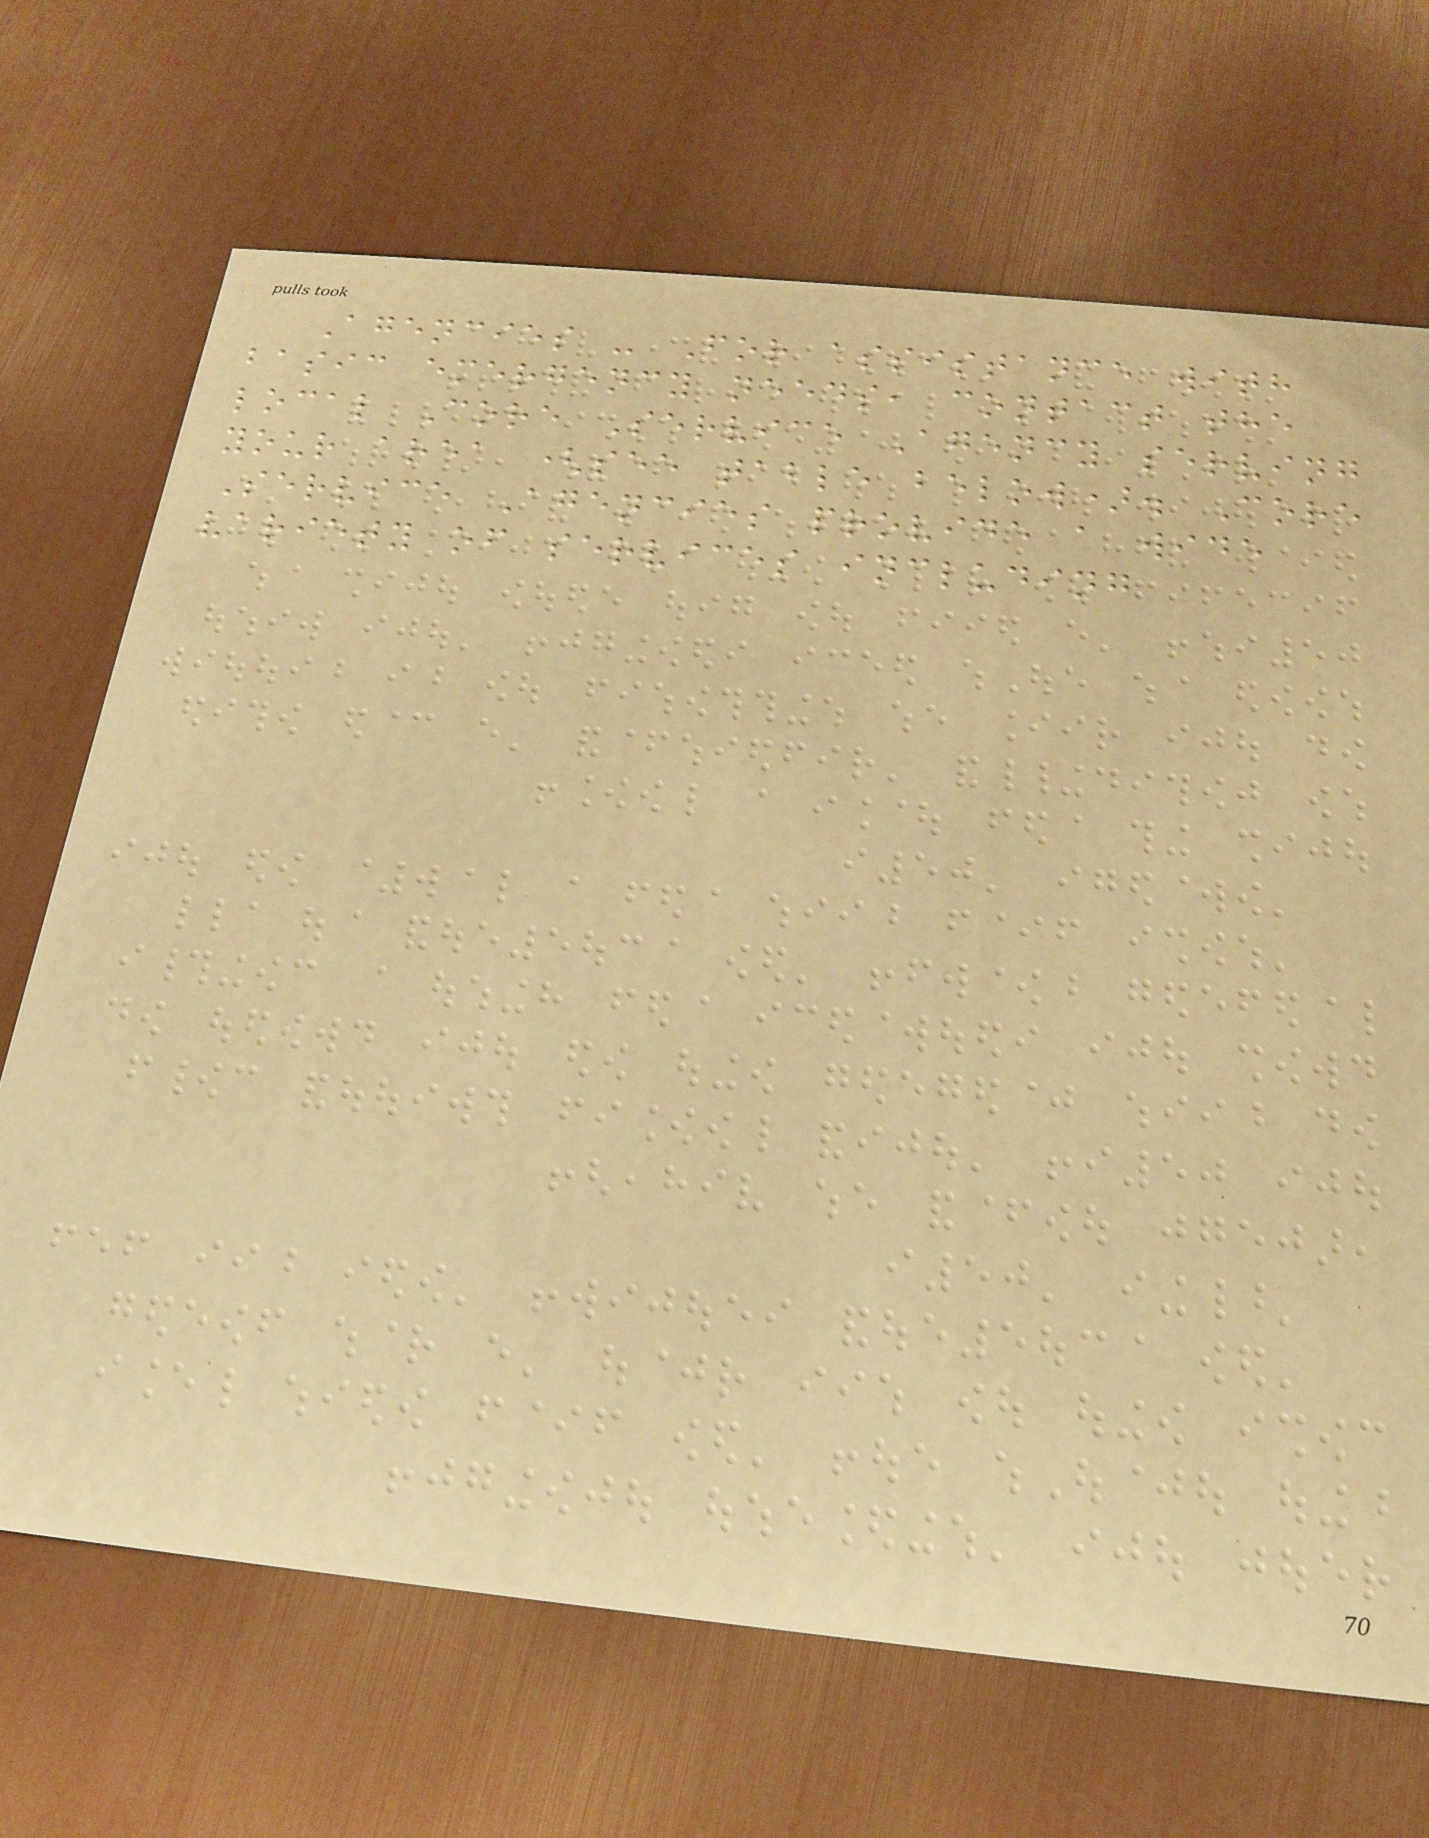Agencies - For assistance with
basic emergency needs, contact the
local Core Service Agency serving
your area (see table below). Core
Service Agencies provide a wide
variety of services including
